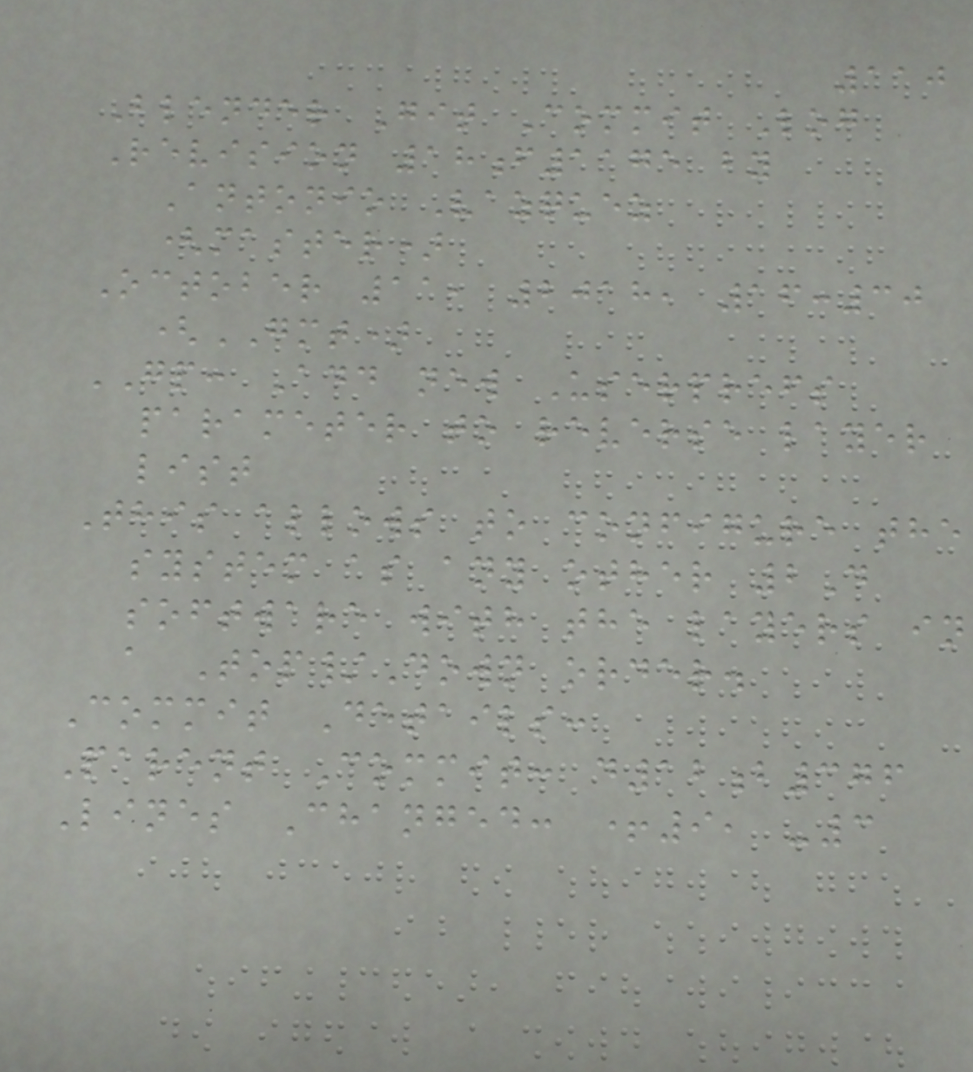110
Blender Git Commit Log
Revision 18f1175 by
Antonio Vazquez
(master)
October 11, 2018, 16:30
(GMT)
GP: Add new Userprefs
parameter to reverse layer
list
This allows to configure the
system as any other 2D
software with the layers in
a Top/Down order.
Commit Details:
Parent Commit: d12b376
Lines Changed: +9, -3
